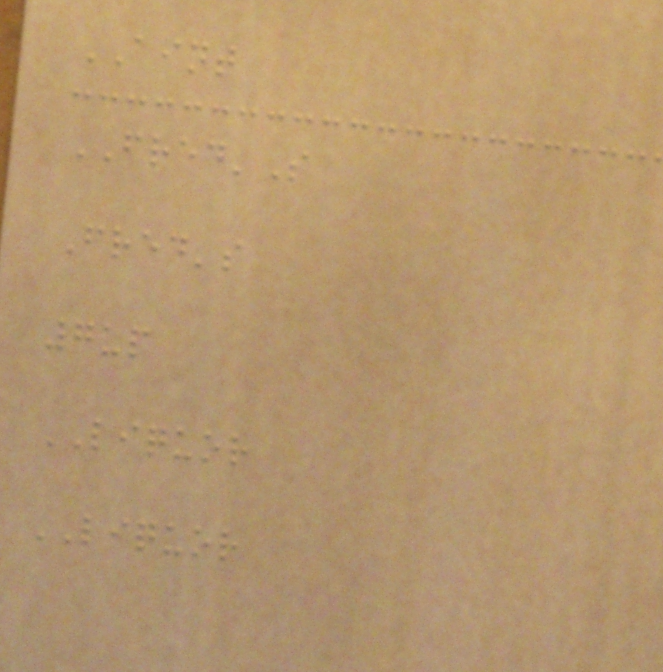AINT
FRED'S
Fred's
7up
LIQUOR
LIQUOR
